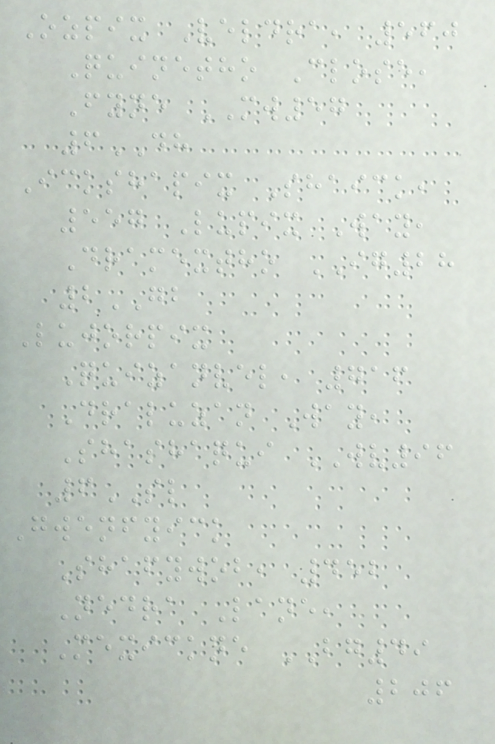Ozpix Veldra, 560
Quinetho Close,
Fyne MW57
6DH
Ickshapix Shaick,
557 Lupix Way,
Dramextho IG28
2GB
Lujorpix
Quizanvel, 716
Draluzan Way,
Shashaqui WV96
6SL
Gwenfyick
Shafywob, 452
Nedra Lane,
Mexickne BG49
206
